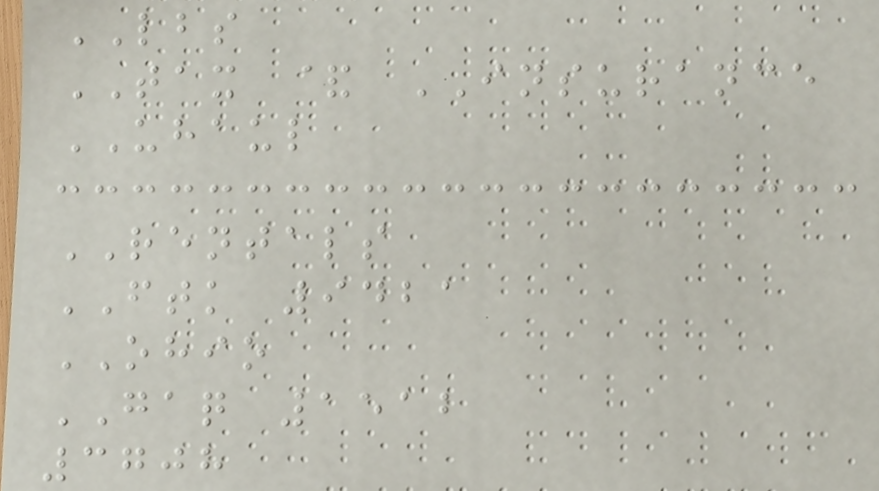LBS
TAX & INSURANCE
UHAUL
RENTALS
FTK 9421
OHIO
GAQ 1512
3708
